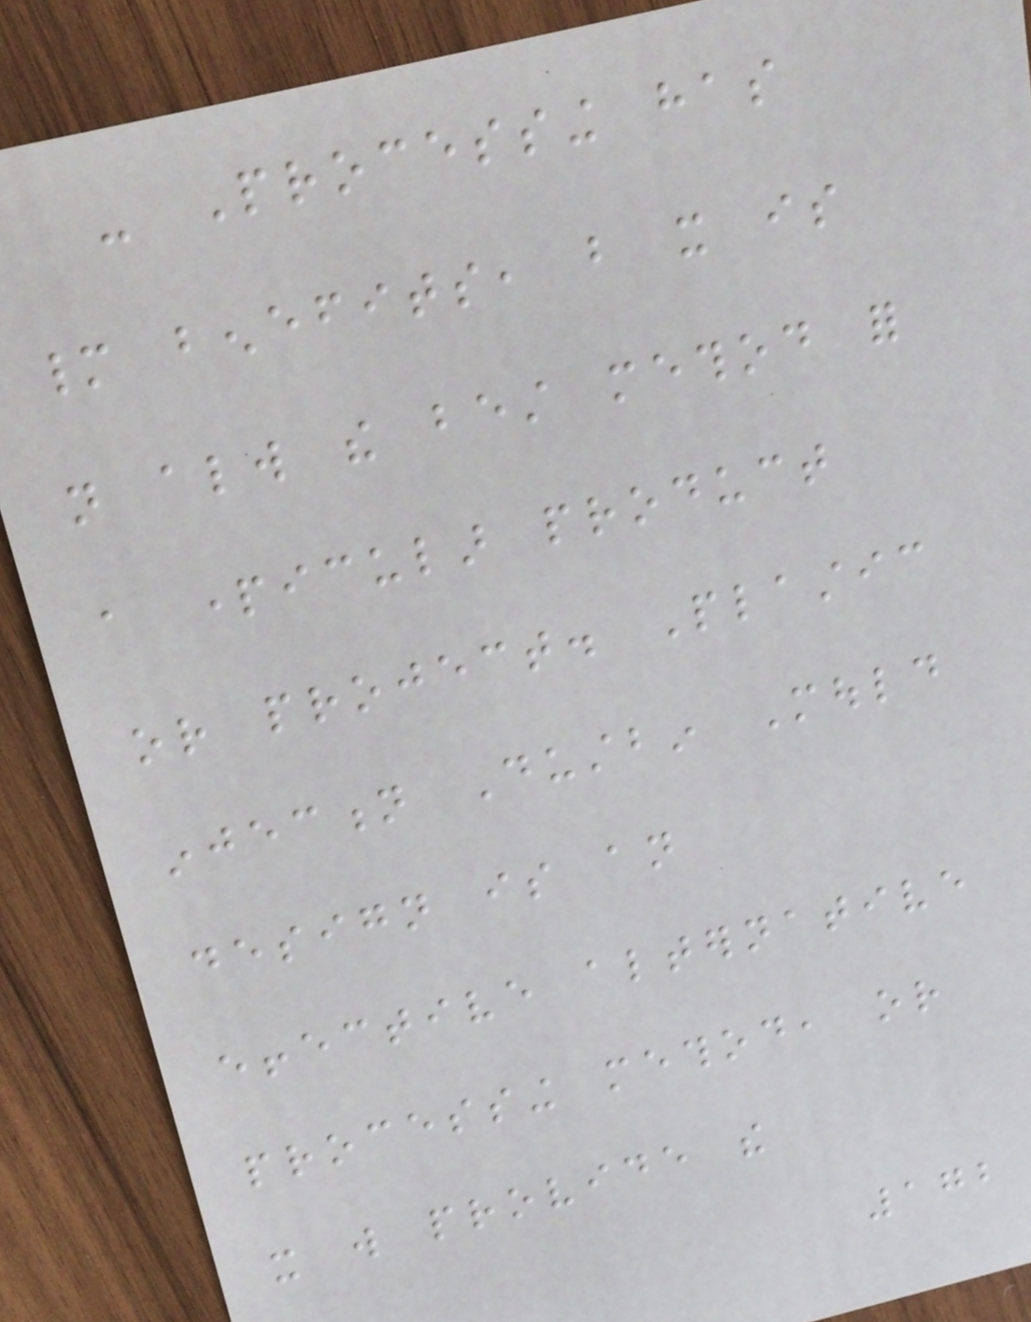- Processing has
many benefits, but it is
not always the best method for
a particular product
or project. Plastic
injection Dustbin Mould
design is an
effective alternative
processing method, or
it will provide the
172
